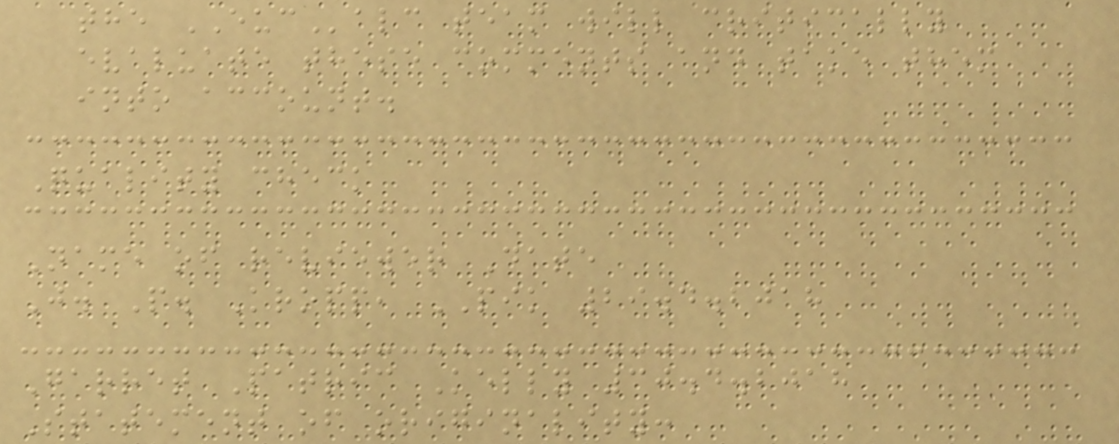the EUCalc team will critically
evaluate these comments and take them
into account.
Quality check
Name of reviewer Date
J. P. Kropp, PIK 29.4.2018
Garret Patric Kelly 30.4.2018
Statement of originality:
